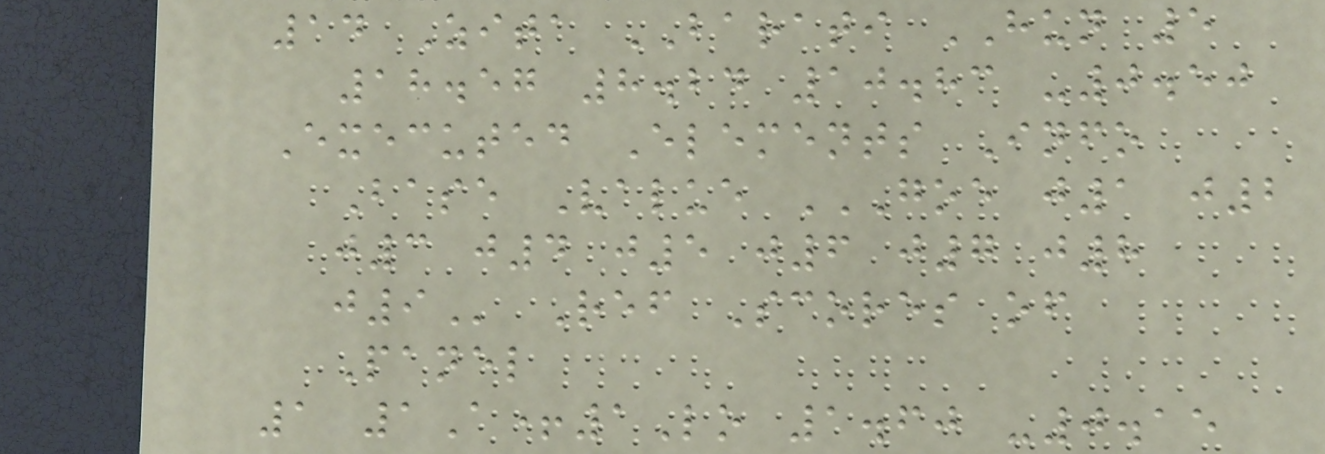14 Zita BARATI HUN 5
18.57 8.24 10.83 -0.50
Executed Elements Info
Base Value GOE J1 J2
J3 J4 J5 J6 J7 J8
J9 Ref Scores of
Panel
1 1A+1Lo 1.60 -0.15
